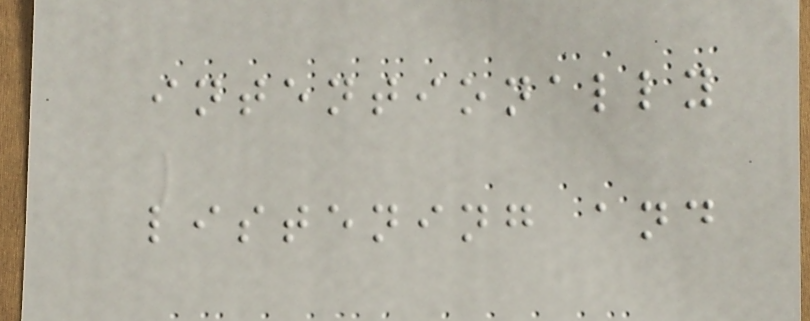intentionally
listening and
